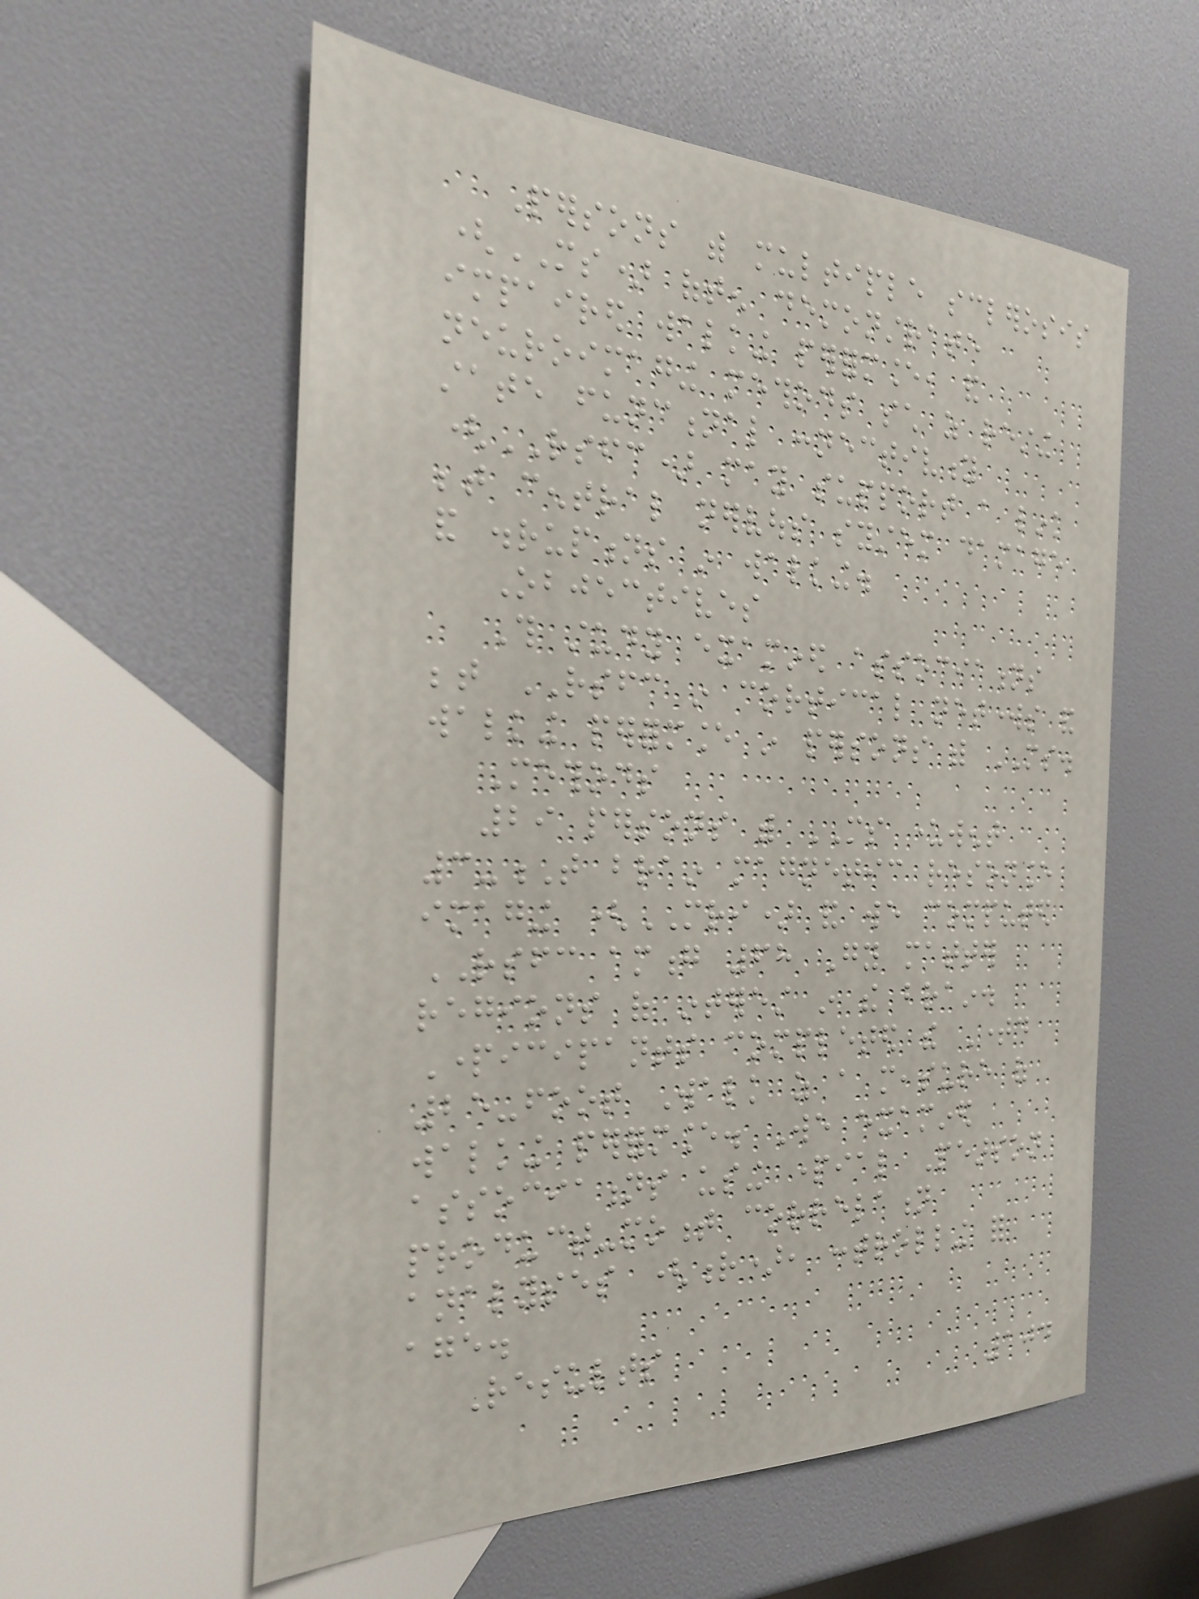Persons with multiple sclerosis
(MS) often demonstrate
impaired walking performance, and
neuroimaging methods such as resting
state functional connectivity
(RSFC) may support a link
between central nervous system damage
and disruptions in walking.
Objectives
This study examined associations
between RSFC in cortical networks and
walking performance in persons with MS.
Methods
29 persons with MS underwent
3-T brain magnetic resonance
imaging (MRI) and we computed
RSFC among 68 Gy matter
regions of interest in the brain.
Participants completed the Timed
25-foot Walk as a measure of
walking performance. We examined
associations using partial Pearson
product-moment correlation
analyses (r), controlling for
age.
Results
104
